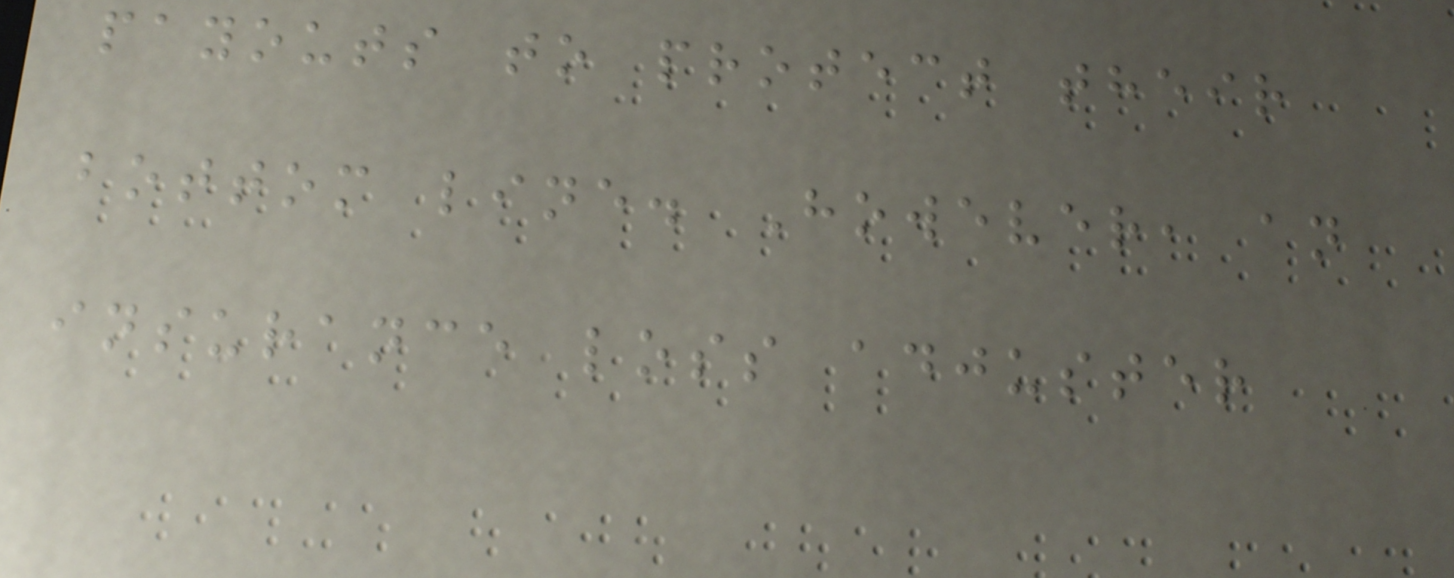payouts to protect their
bottom line. However, an
insurance loss adjuster
